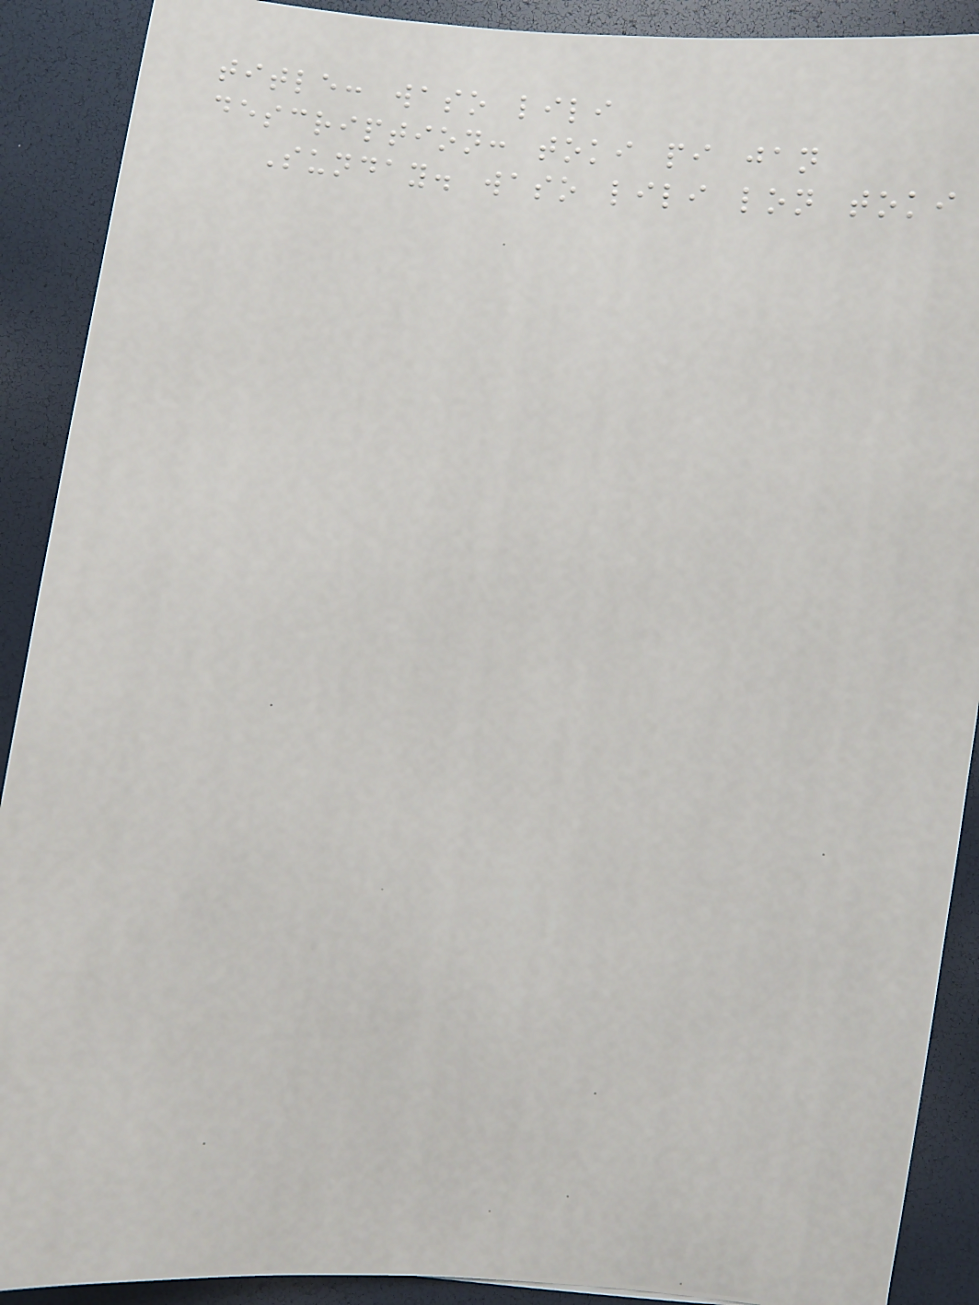title: waso lili
description: toki pi jan
Sunday. waso lili lon toki
